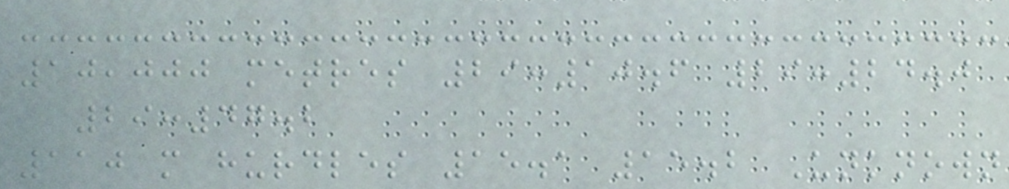10,000 metres 29:10.6 29:24.0
29:47.2
110 m hurdles 15.1 15.2 Unknown
